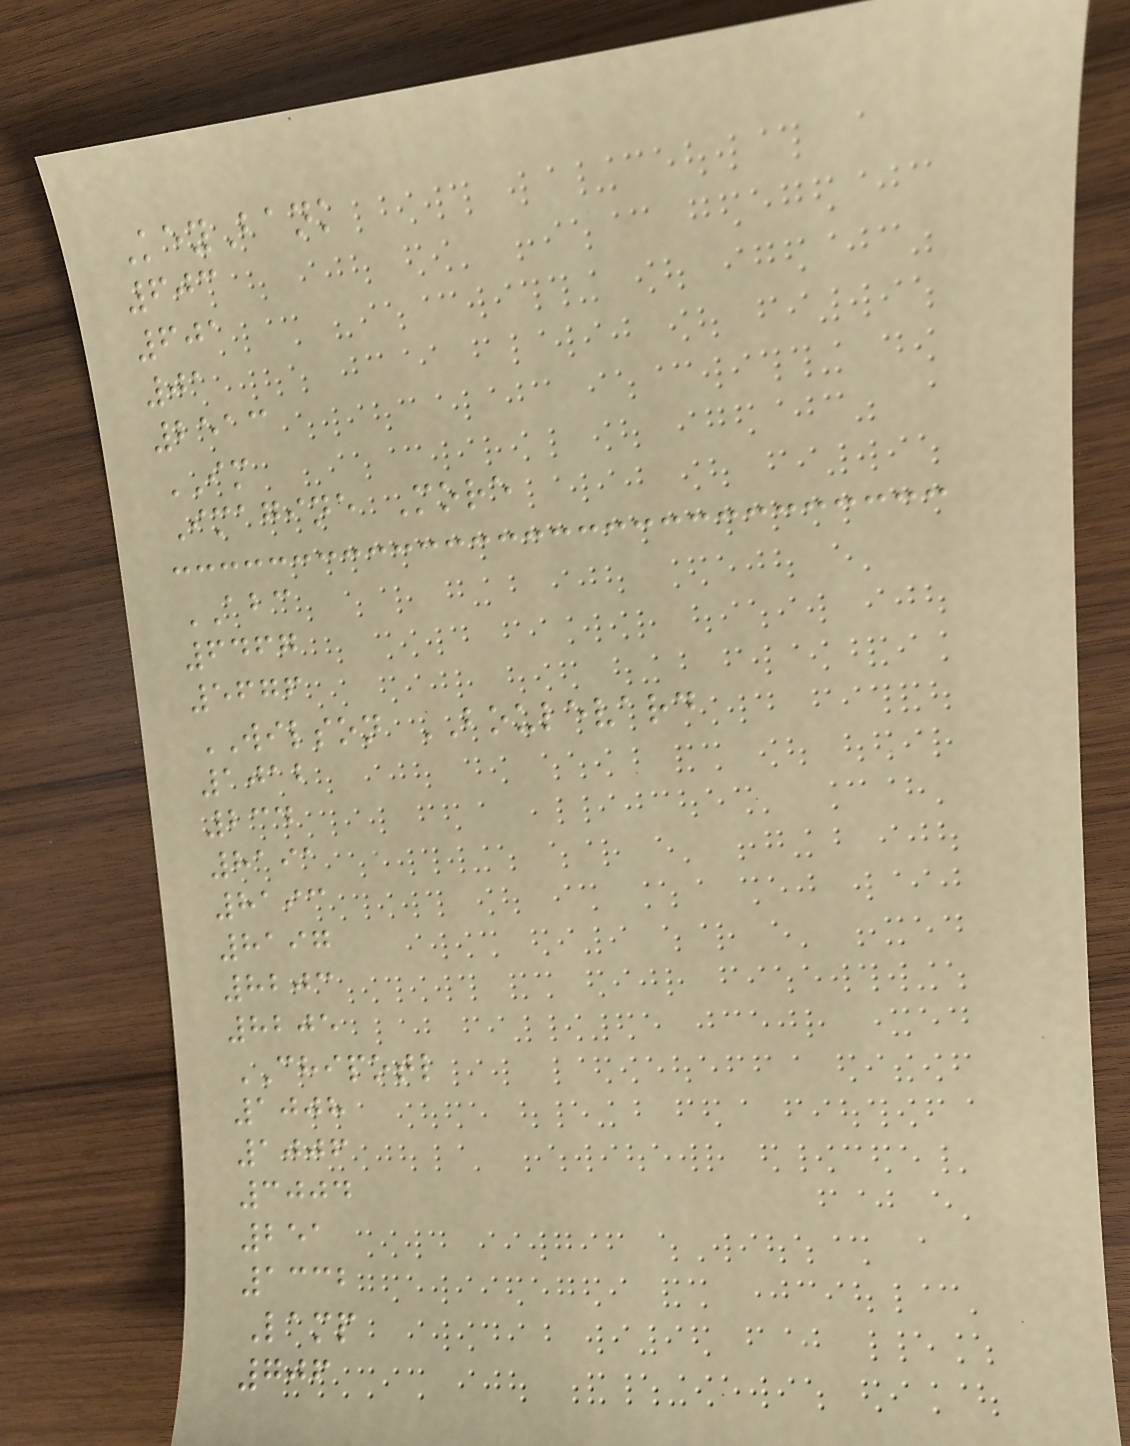KeyBank
603
601
01
2513
IM
Imagine More
ABC
6467
5676
WILSON BOULEVARD
1012
234
8191
8193
8197
8203
8205
CHIPOTL
1008
1006
3004
251
1332
Lamp
706
